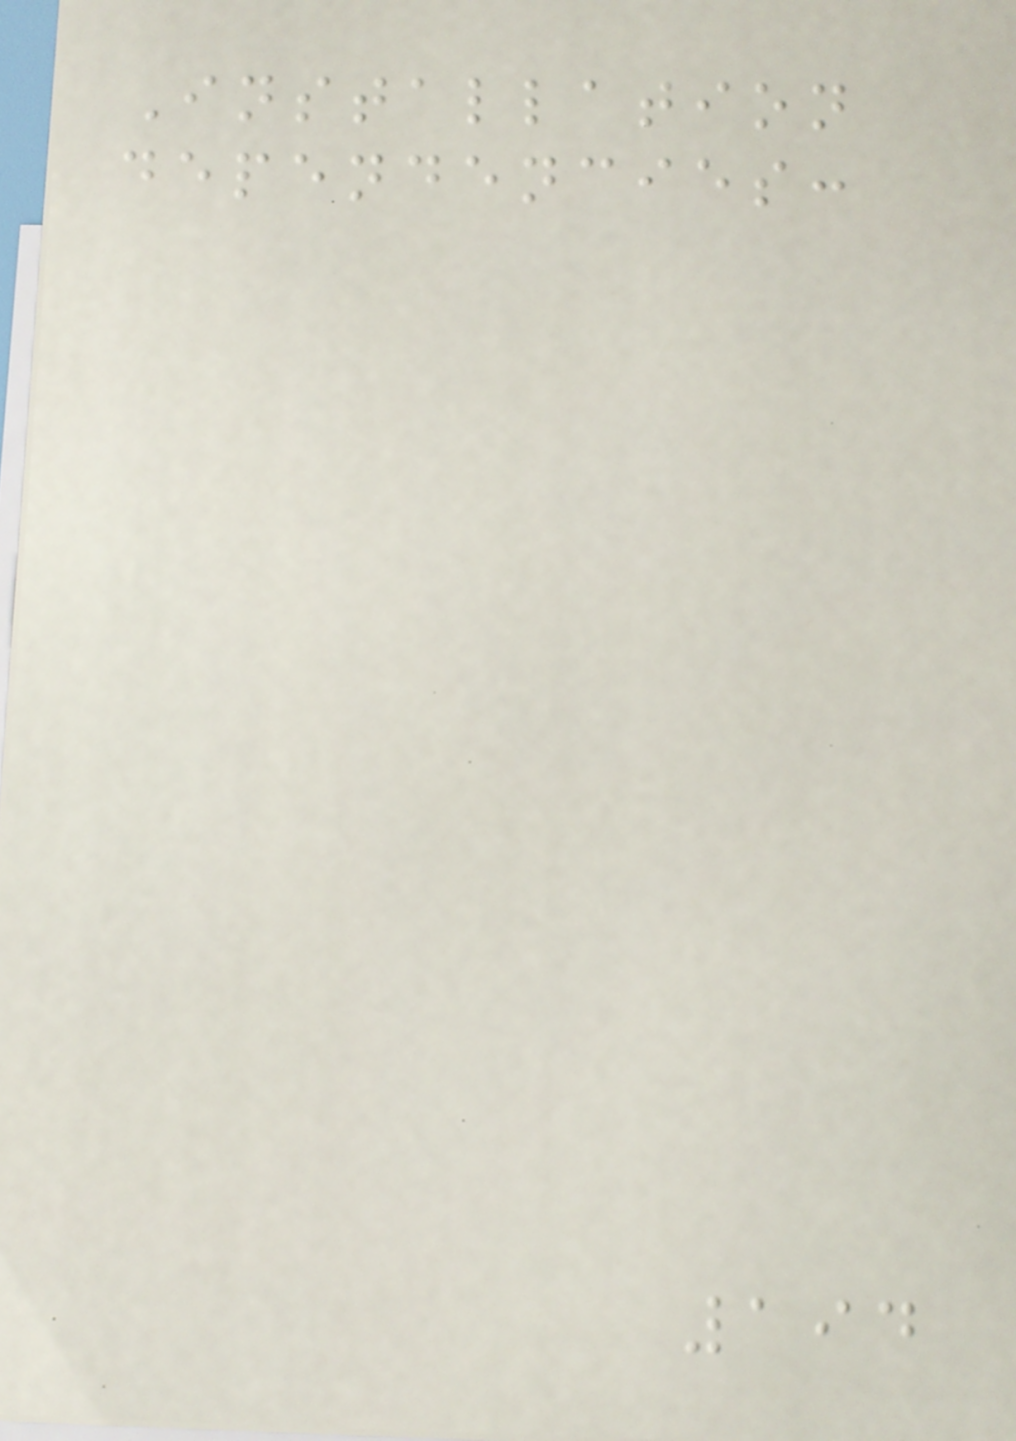Installation
dependencies:
194
